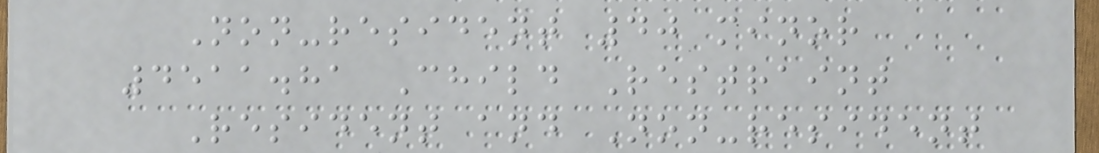Non-resident 40 minor
4511.81 Child Restraint
Resident and Non-resident
